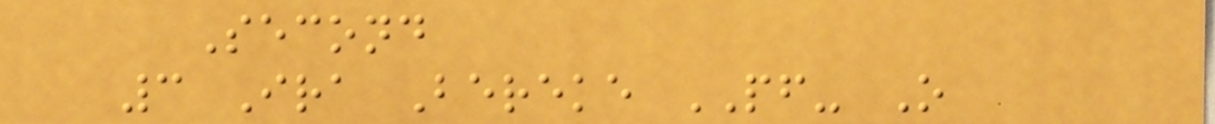Second
3 Ira Bereke PF- O
